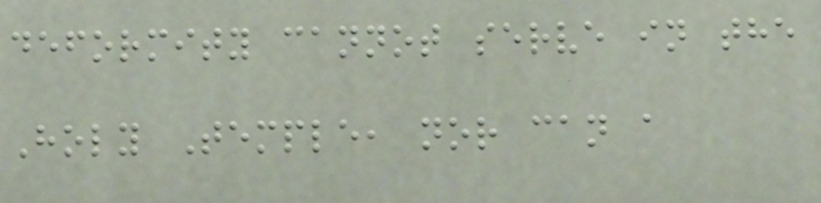deformity cannot serve in the
Holy Temple, nor can a
